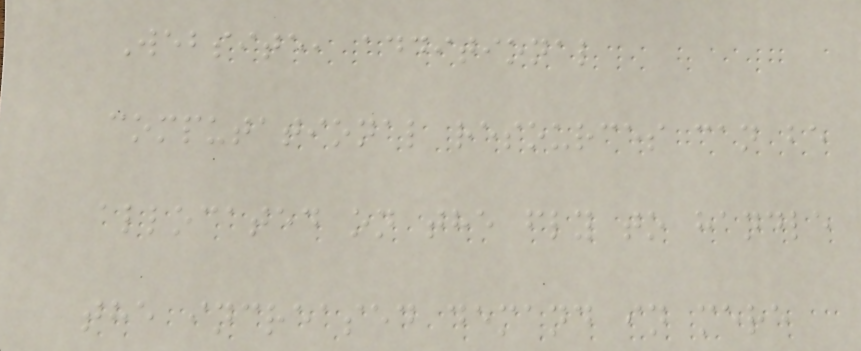Website, additional
computational resources can be
allocated on the fly to handle
the increased demand in mere
